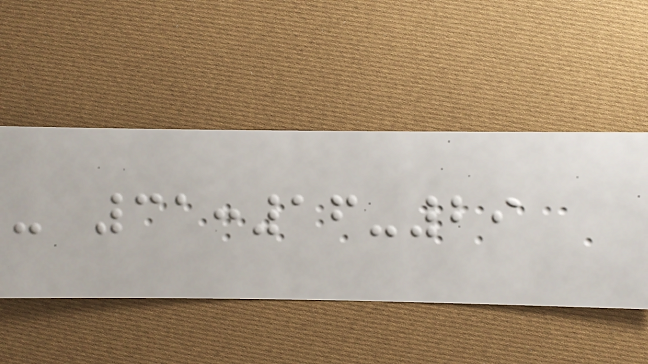- 31:16-29
